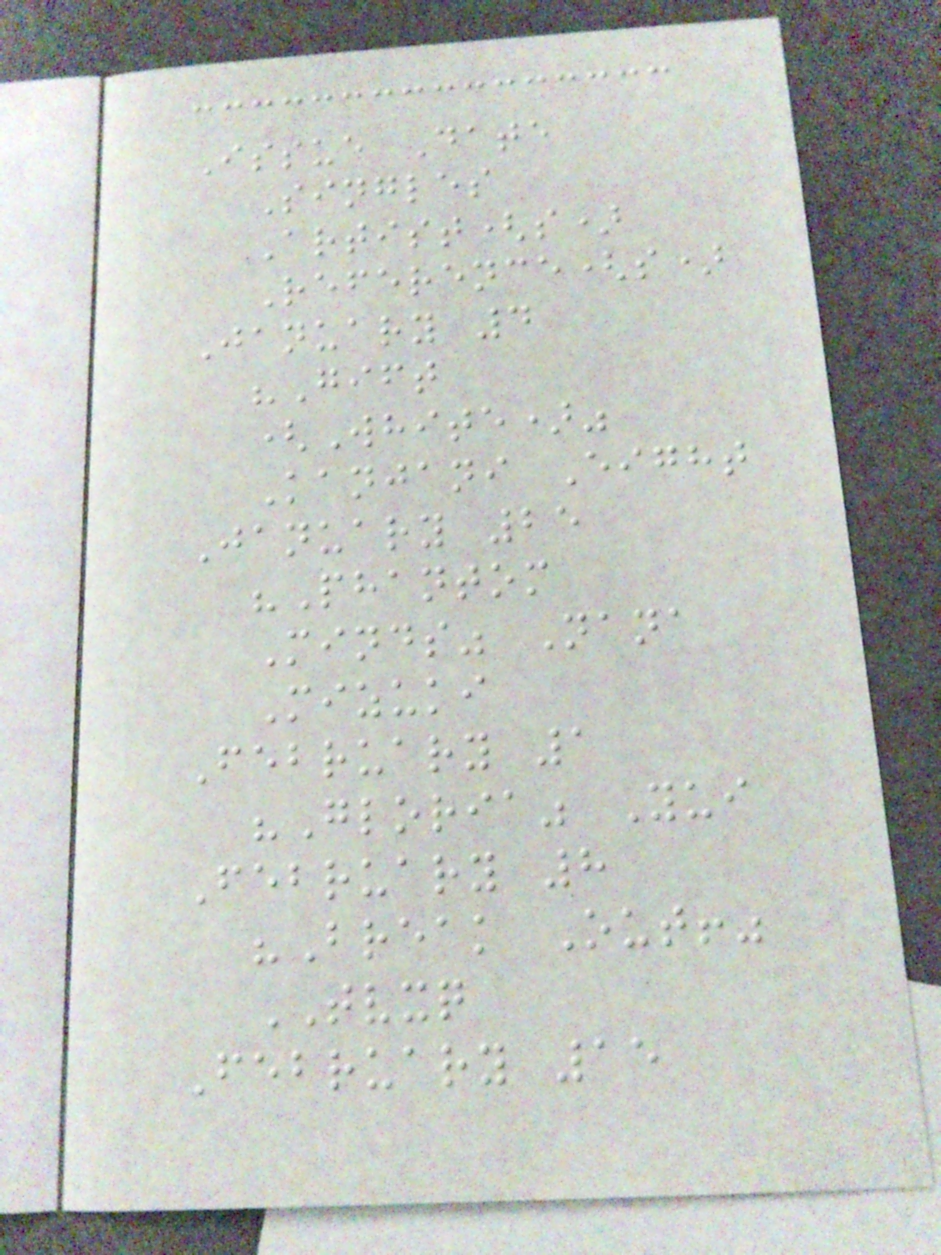Issue Date
Singles
Artist(s)
Reference(s)
January 4
"Gift
(White)"
Kanjani Eight
January 25
"Phantom
Minds" Nana
Mizuki
February 1
"Gloria" Yui
February 8
"Break Out!"
TVXQ
February 15
